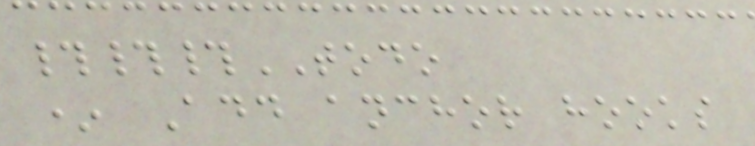###TODO
* Add anchor hooks
